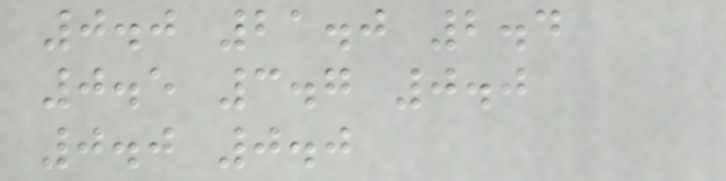0.0 21.0 2.4
0.5 3.7 0.0
0.0 0.0
